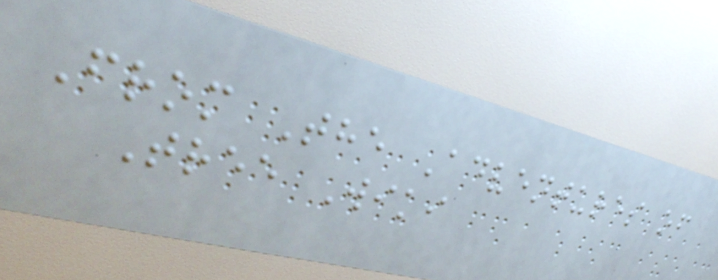From The Adventures of
Tree Wiki
